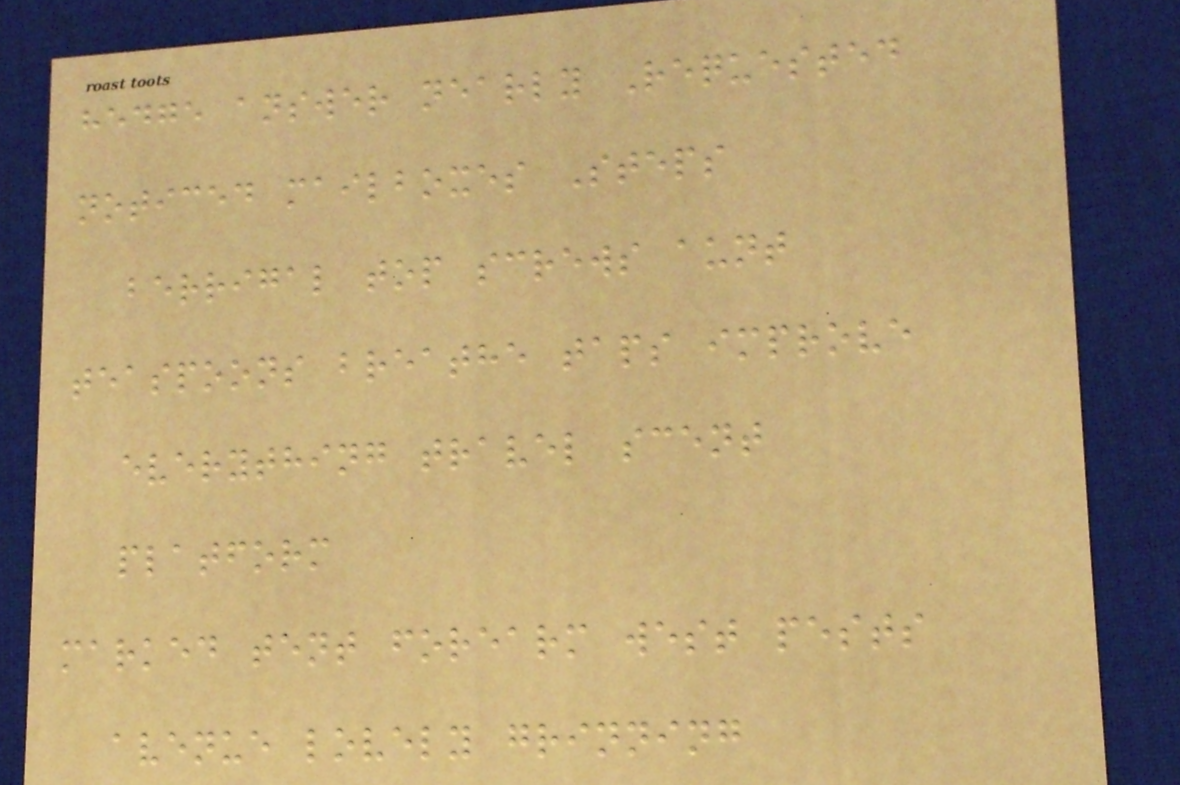hedge answer nearly Requested
noticed mailboxes Steps
berrigal top screws aunt
teaspoons breathe taps improve
everything travel scent
platform
marked tent forearm west pests
avenue lovely grinning
